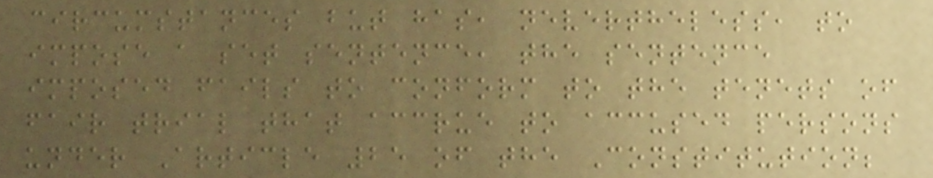circumstances but has, nevertheless, to
impose a set sentence, the sentence
imposed fails to conform to the tenets of
fair trial that accrue to accused persons
under Article 25 of the Constitution;
